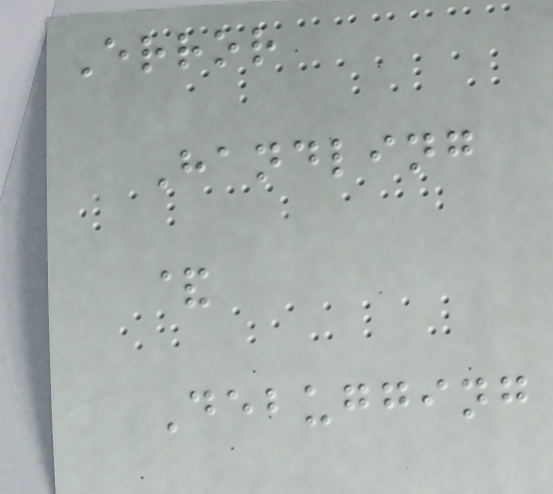Error
Handling
&
Debugging
